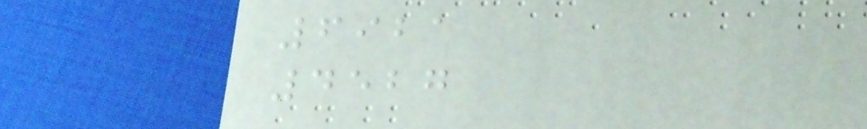6921
4527
